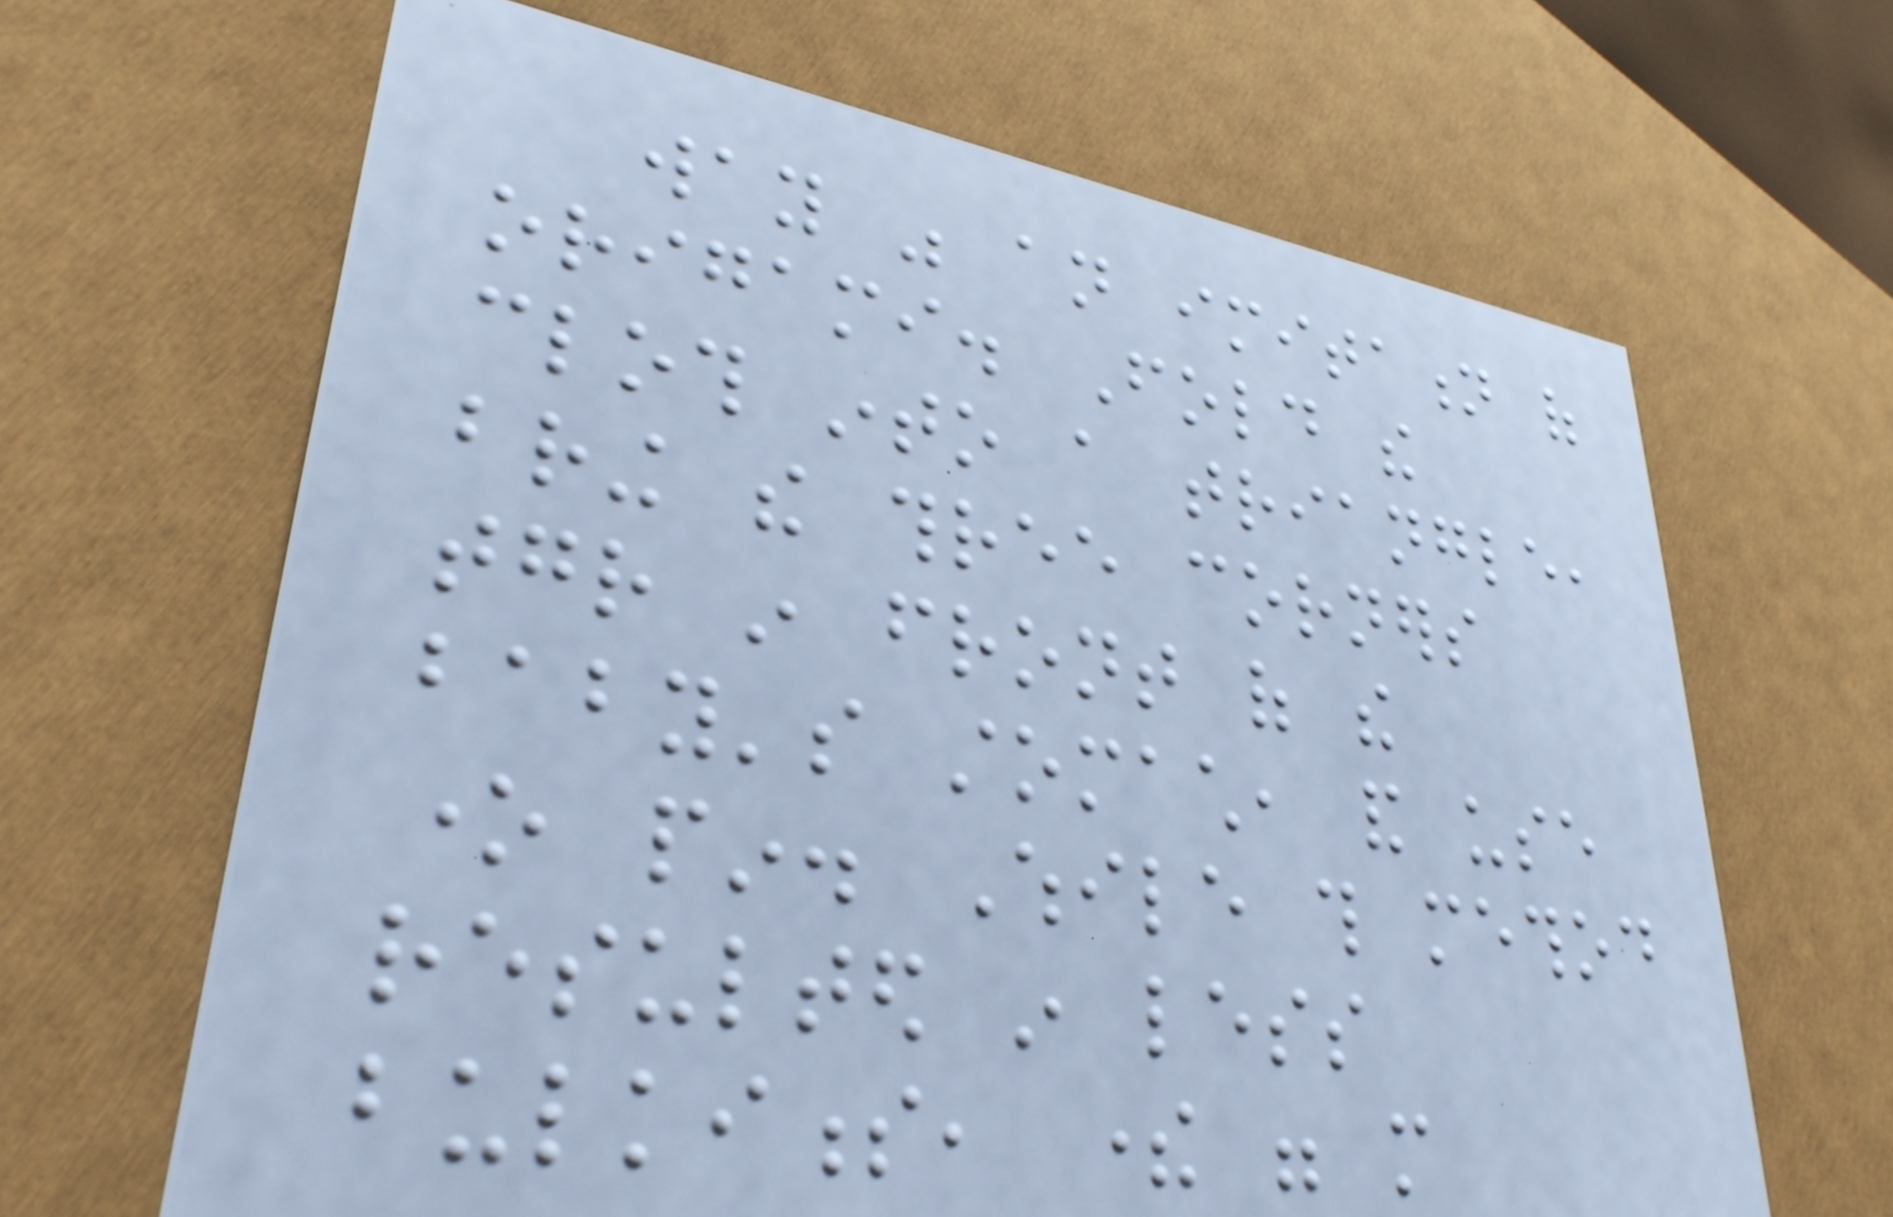way was an imitation of
origami. Fold the
cloth into a triangle,
bring the three corners
together in front of the
baby's stomach, and use
one pin. While this method
resulted in less
bulkiness, there were more
